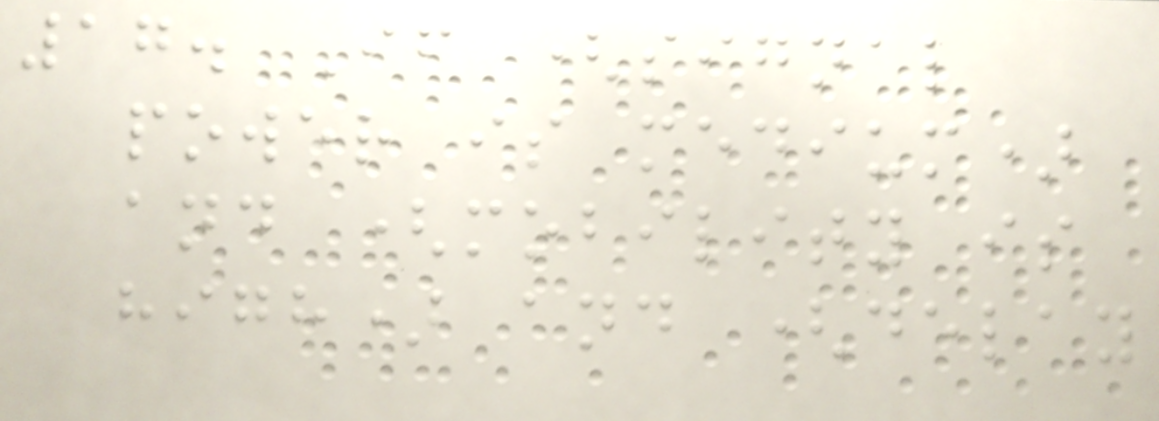17. If (signal
power is medium)
and (mobility is
high) and (delay
